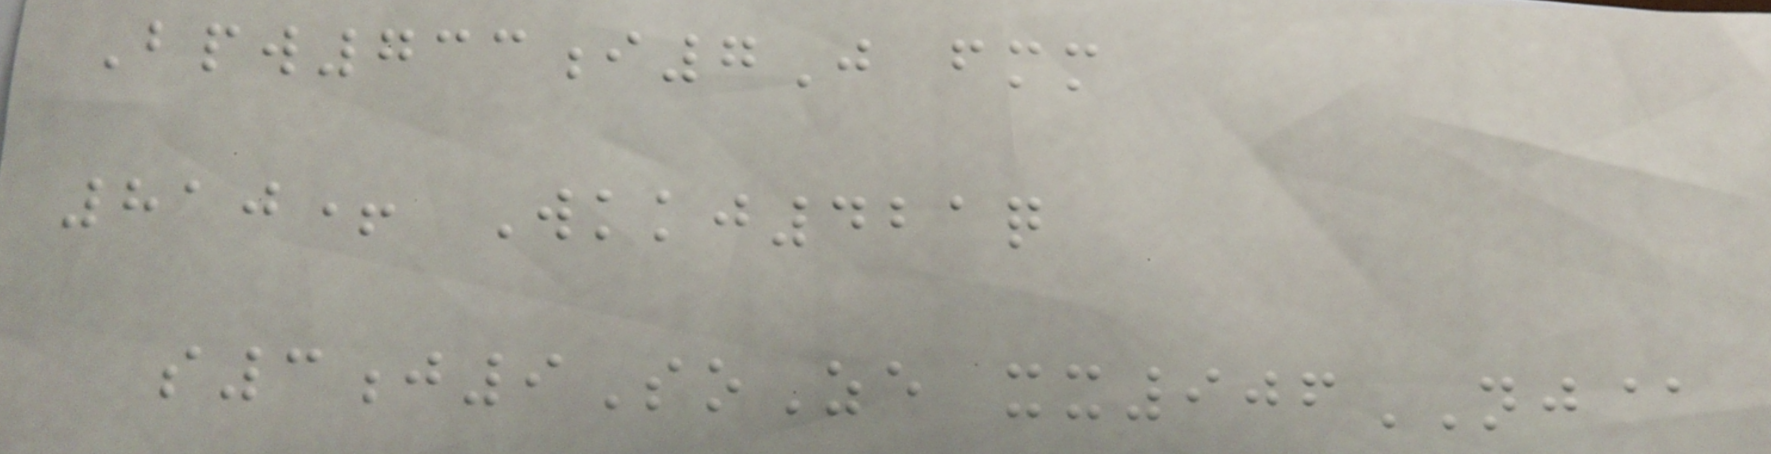Bpw733i7J fmm
810+ Wkkj421q
s3j9SoZe xx906NJ@
